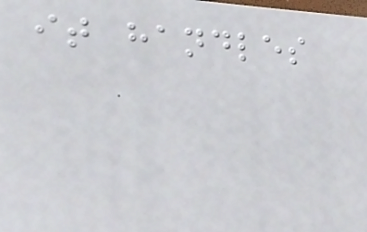it handles
